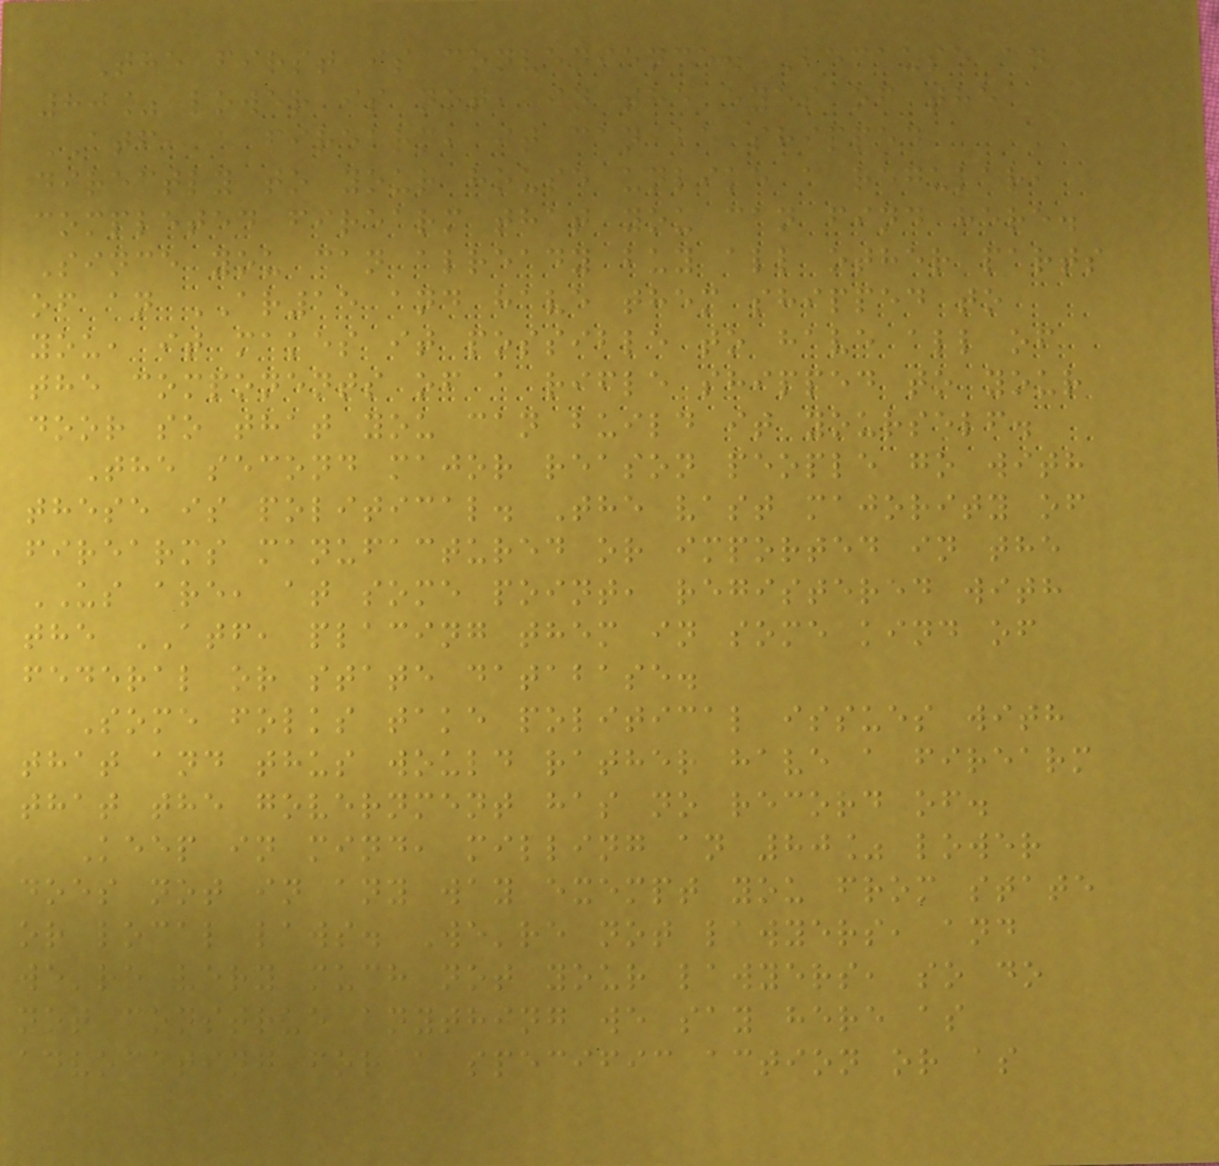The first is convenience. Because an
80% lower is not, in the eyes of the
ATF, a firearm, it can be shipped
directly to your house unlike a regular,
completed firearm that you can find here.
Since you can already buy all other parts
of an AR15 and have them shipped to
you, it makes it possible to have all of
the components of a rifle shipped to your
door so that you can build it yourself.
The second major reason people go with
these is political. The vast majority of
firearms manufactured or imported in the
US are, at some point, registered with
the ATF, placing them in some kind of
federal or state database.
Some folks take political issues with
that and thus would rather have a firearm
that the government has no record of.
Keep in mind, milling an 80% lower
does not in any way exempt you from state
or local laws. We're not lawyers, and
we're very much not your lawyers, so do
not construe anything we say here as
advocating for a specific action or as
